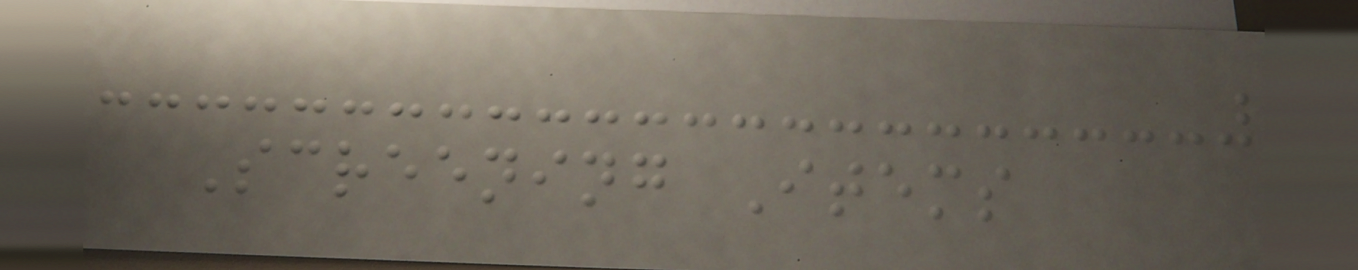Screening Items
